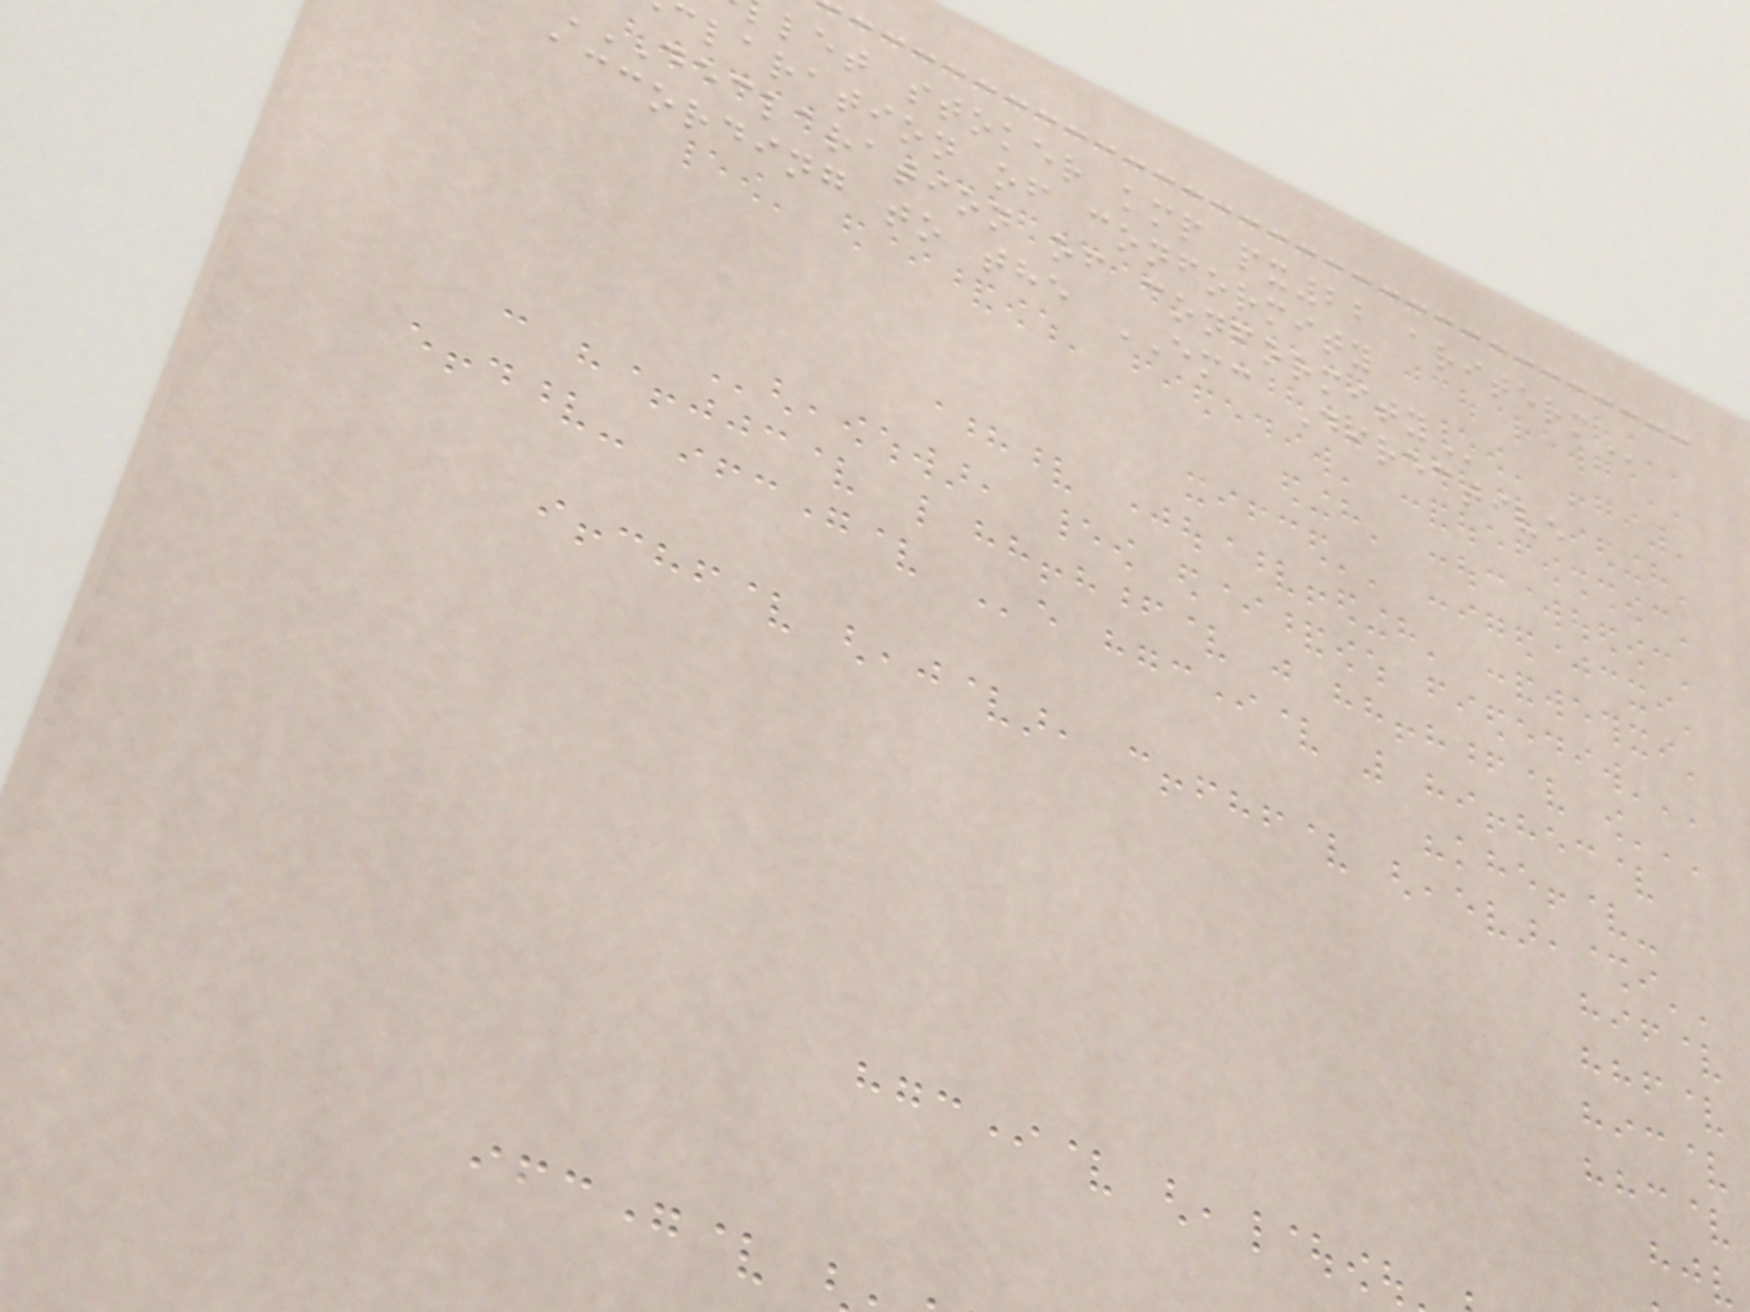let stoker kmp px22
claration of conformity
DECLARATION of
according to the EMC Directive
